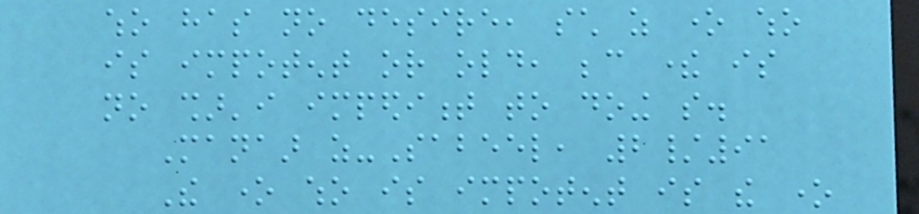who has no desire, such as one who
is impotent or old, because there is
no shar'i impediment to doing so.
Manaar as-Sabeel, 2/91
The one who is impotent is the one
